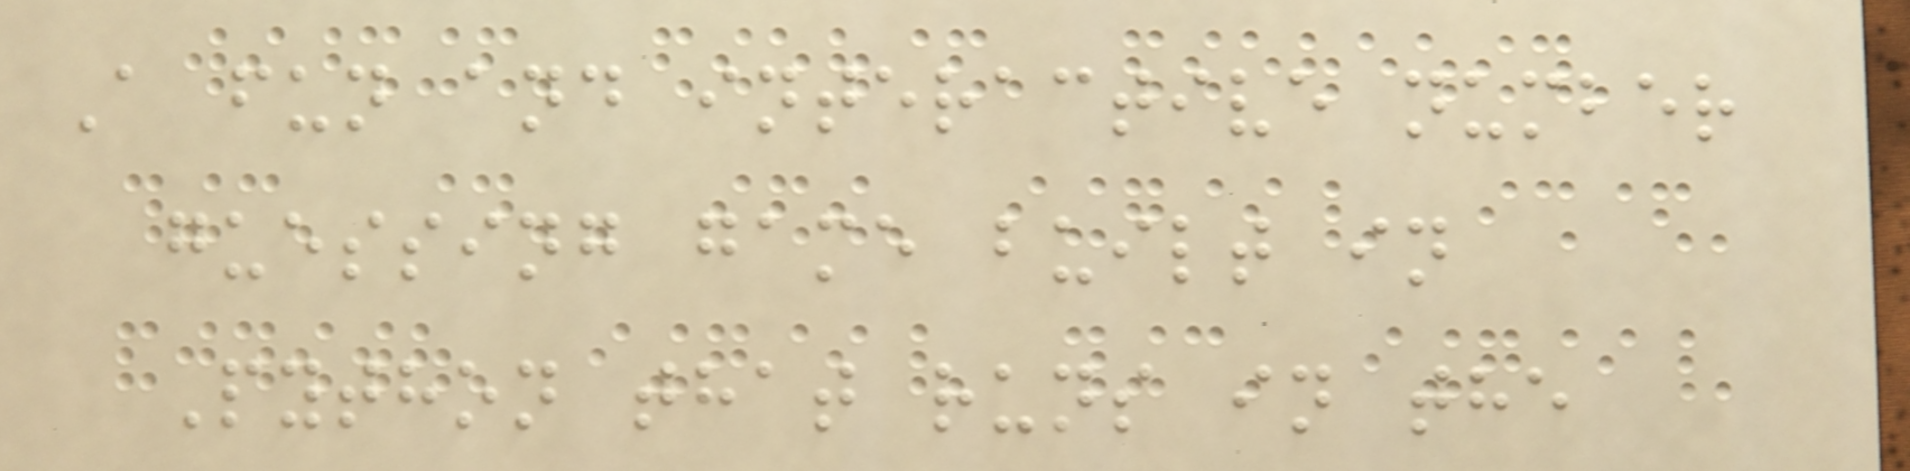A fun and interactive number
guessing game built in
Python that runs in the
